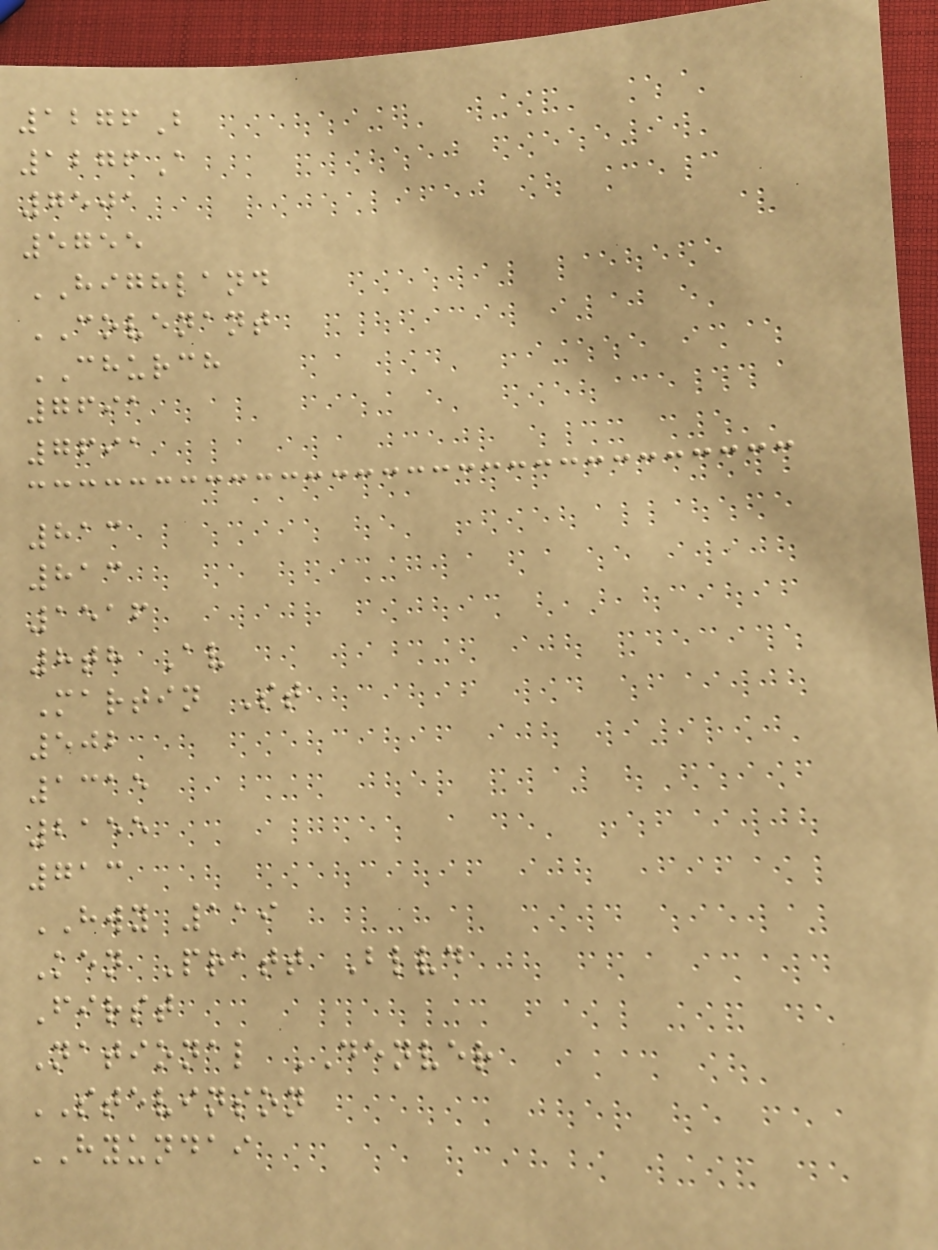1276B
1276A
7501
5755
HIGHLAND
COVENANT
CHURCH
7691
7691
813
813
1516
8th Av
Martin St
502
1315
2155
713
HWY 119
Ken Pratt Blvd
First
National DENVER
STEVINSON
HYUNDAI
